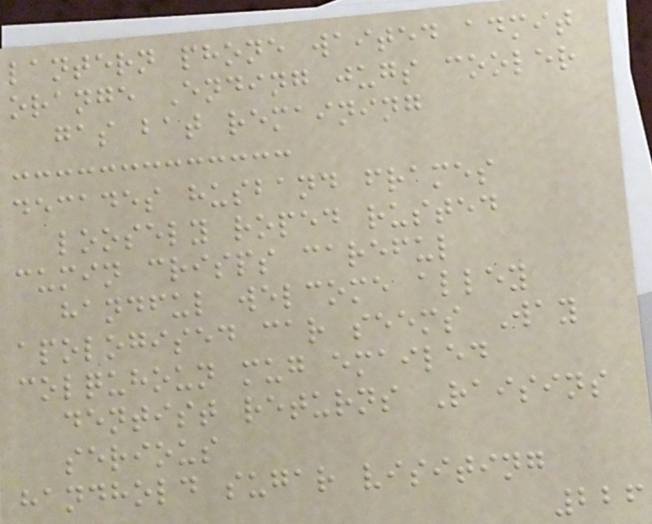lantern phone waited admit
orange Ending jugs cooler
gas bat remaining
decades husband frames
loosely roped rusted
cumin crisps careful
handful welcome alley
apologised car seems Way
colquhoun mug emailed
dentist returns Raisins
serious
handhold sugar visiting
226
